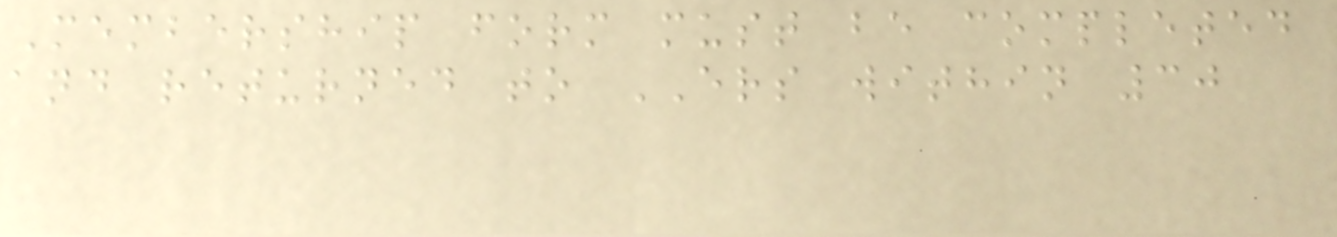Membership form must be completed
and returned to ERS within 30
